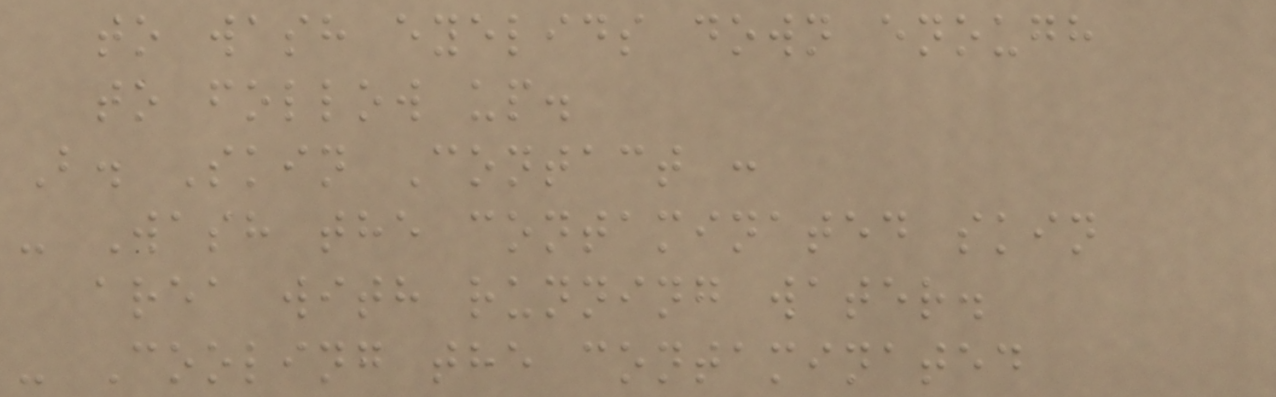to wash eyelids down enough
to follow up.
B. Skin Contact :
- Wash the contaminated skin
area with running water.
- Cooling the contaminated
